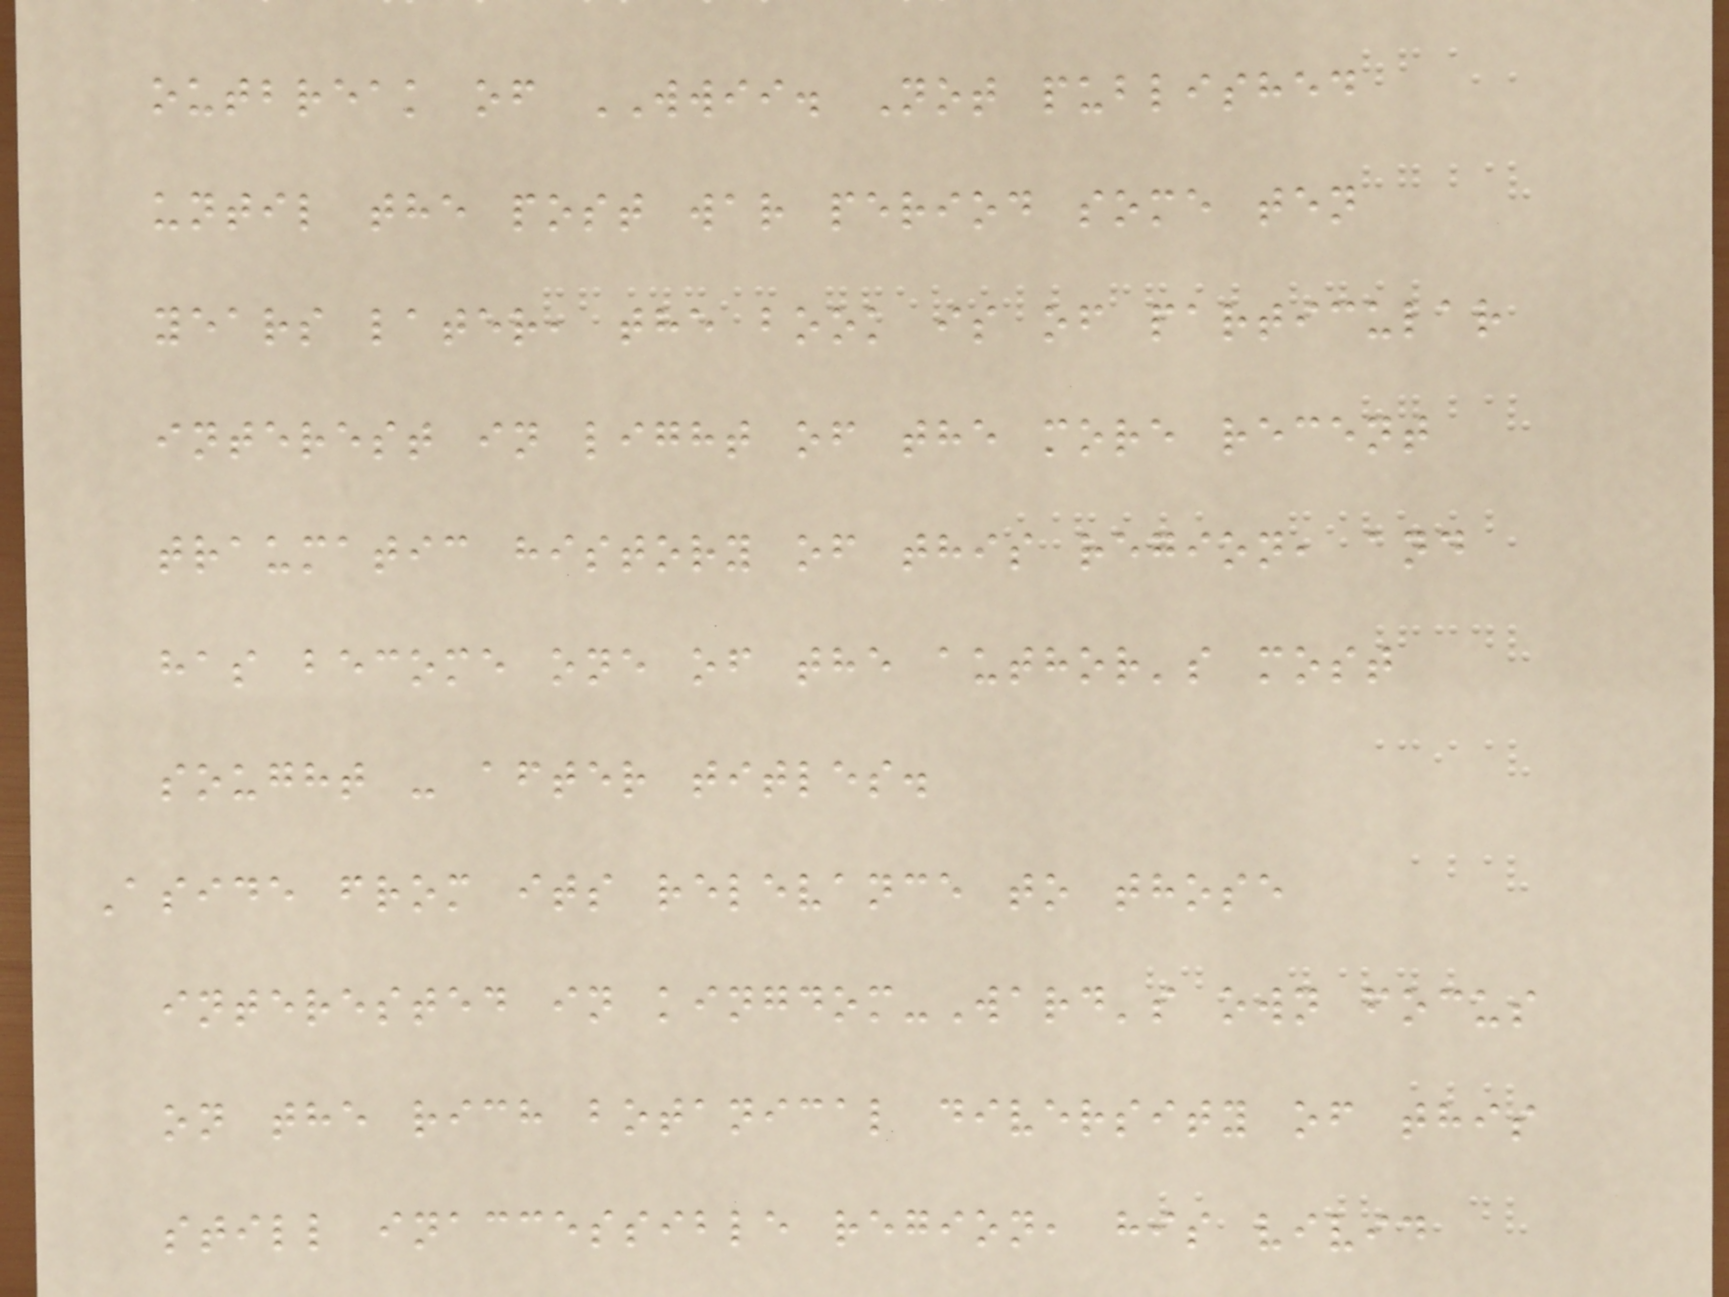outbreak of WWII. Not published
until the post war period some ten
years later, the book is of particular
interest in light of the more recent
traumatic history of this region, and
has become one of the author's most
sought - after titles.
Aside from its relevance to those
interested in kingdom-Ward's own focus
on the rich botanical diversity of this
still inaccessible region, his vivid
